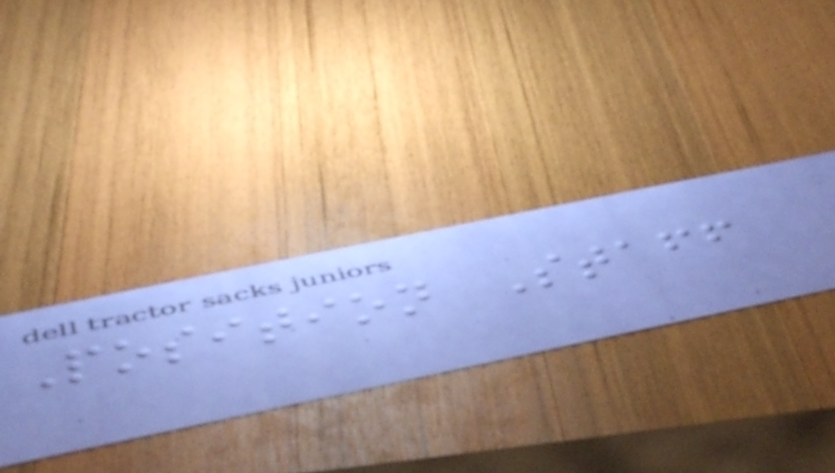Position Staff
